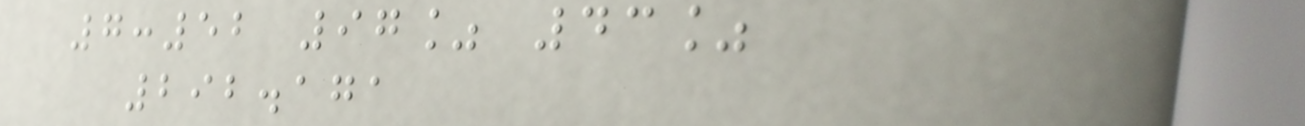7:52 97% 43%
292.171
